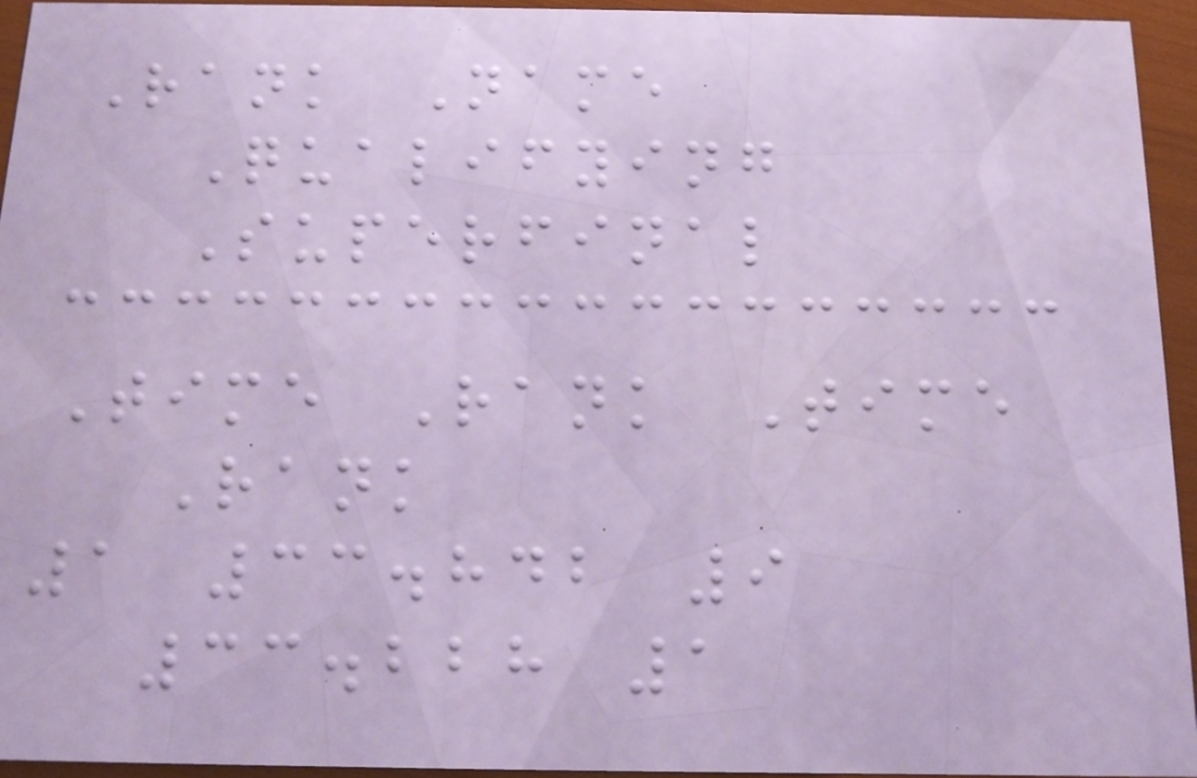Rank Name
Qualifying
Superfinal
Time Rank Time
Rank
1 33.842 9
33.228 1
